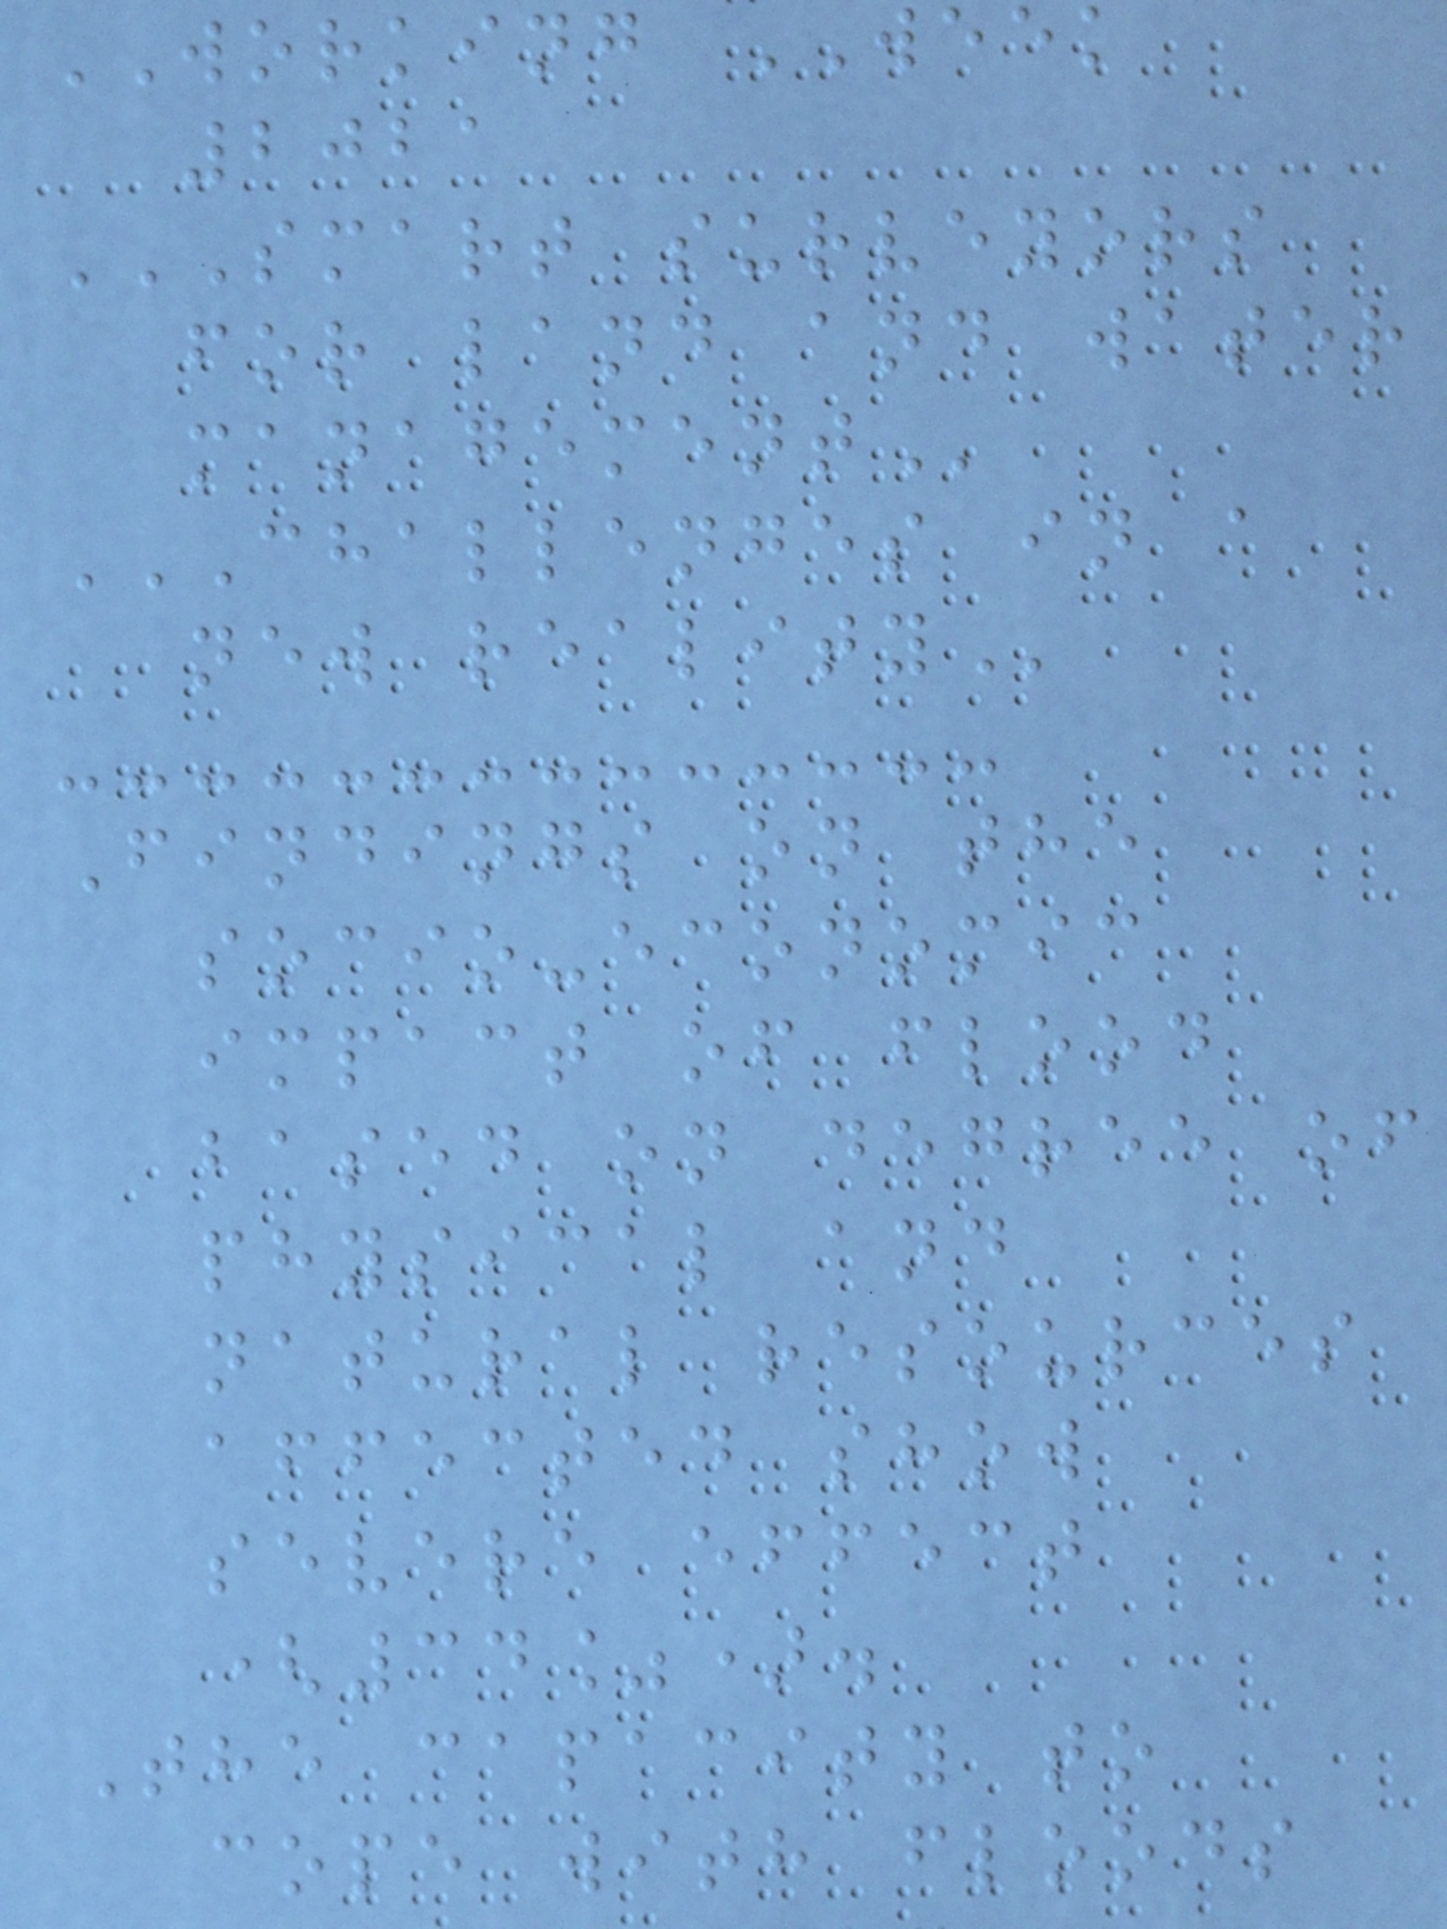WORKING WEEK
2021
SMART SURVEYORS
for land and water
CHALLENGES IN A
Findings on the
socio-economic
impact of flood
based on degree of
physical and
natural resources
affected show
severe effect
(34%).
The capacity to
cope with floods
